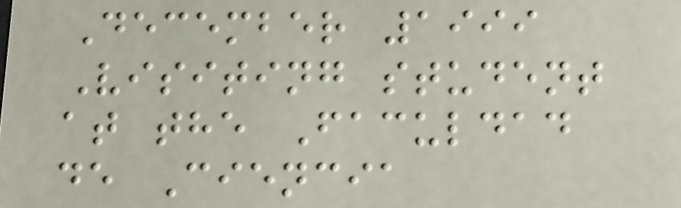December 1999
Visiting student
at the Faculdad
de Ciencia
